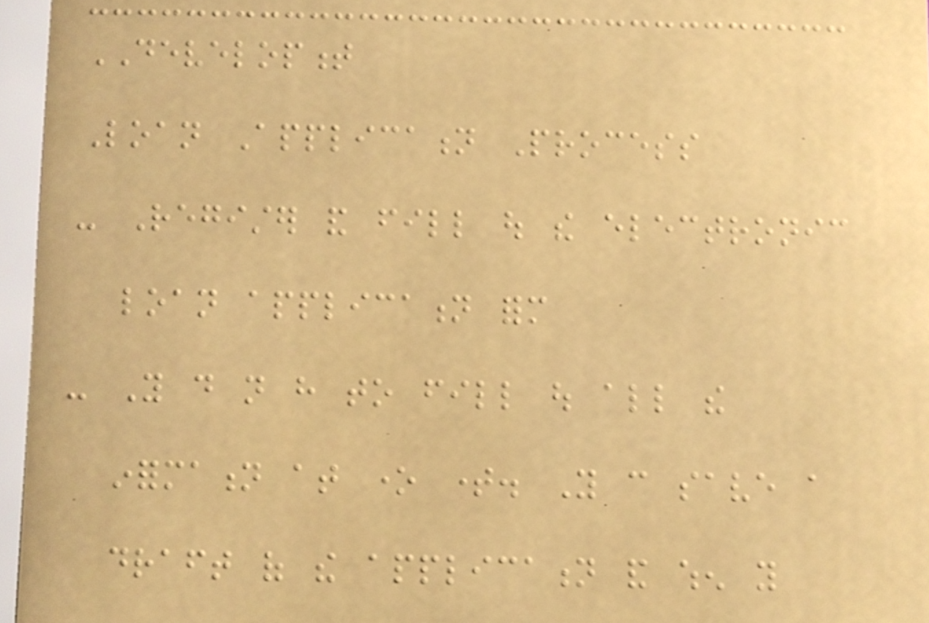DEVELOPMENT
Loan Application Process
- Register and fill out the electronic
loan application form
- You do not have to fill out all the
information at one time. You can save a
draft of the application and when you
